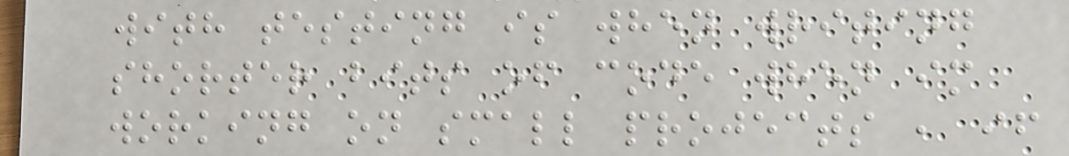with testing is when writing
shorter bits of code when im
working on small projects , if
